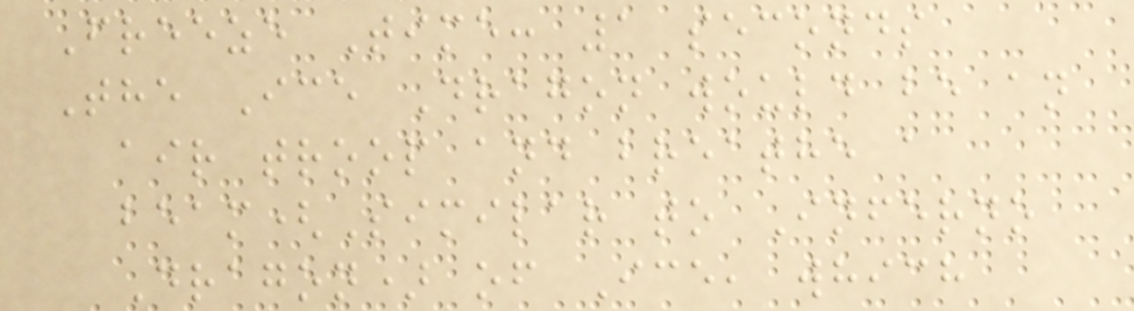Freeze Time: 1 seconds
The Ice Dragon would be an
air troop and breathe a
beam(Similar to Inferno
Dragon) of Ice, which
